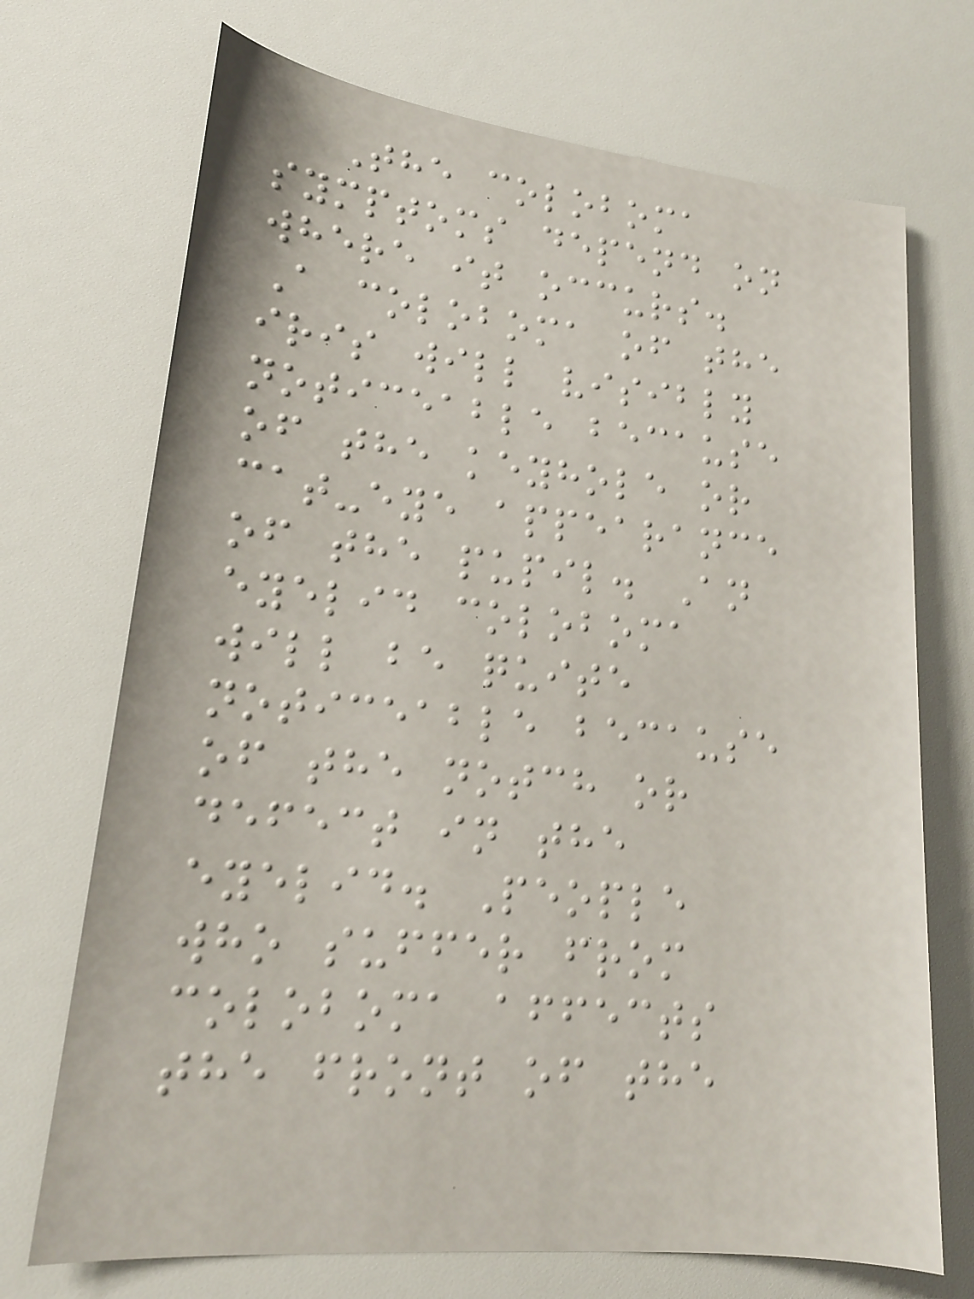The coloboma
symptoms depend on
where it occurs.
A coloboma of the
iris will visibly
noticeable because
of the keyhole or
cat-eye appearance
of the pupil. An
eyelid coloboma
will be quite
noticeable because
of the notch or
defect in the
eyelid. People
who suffer from
coloboma affects
the front of the
